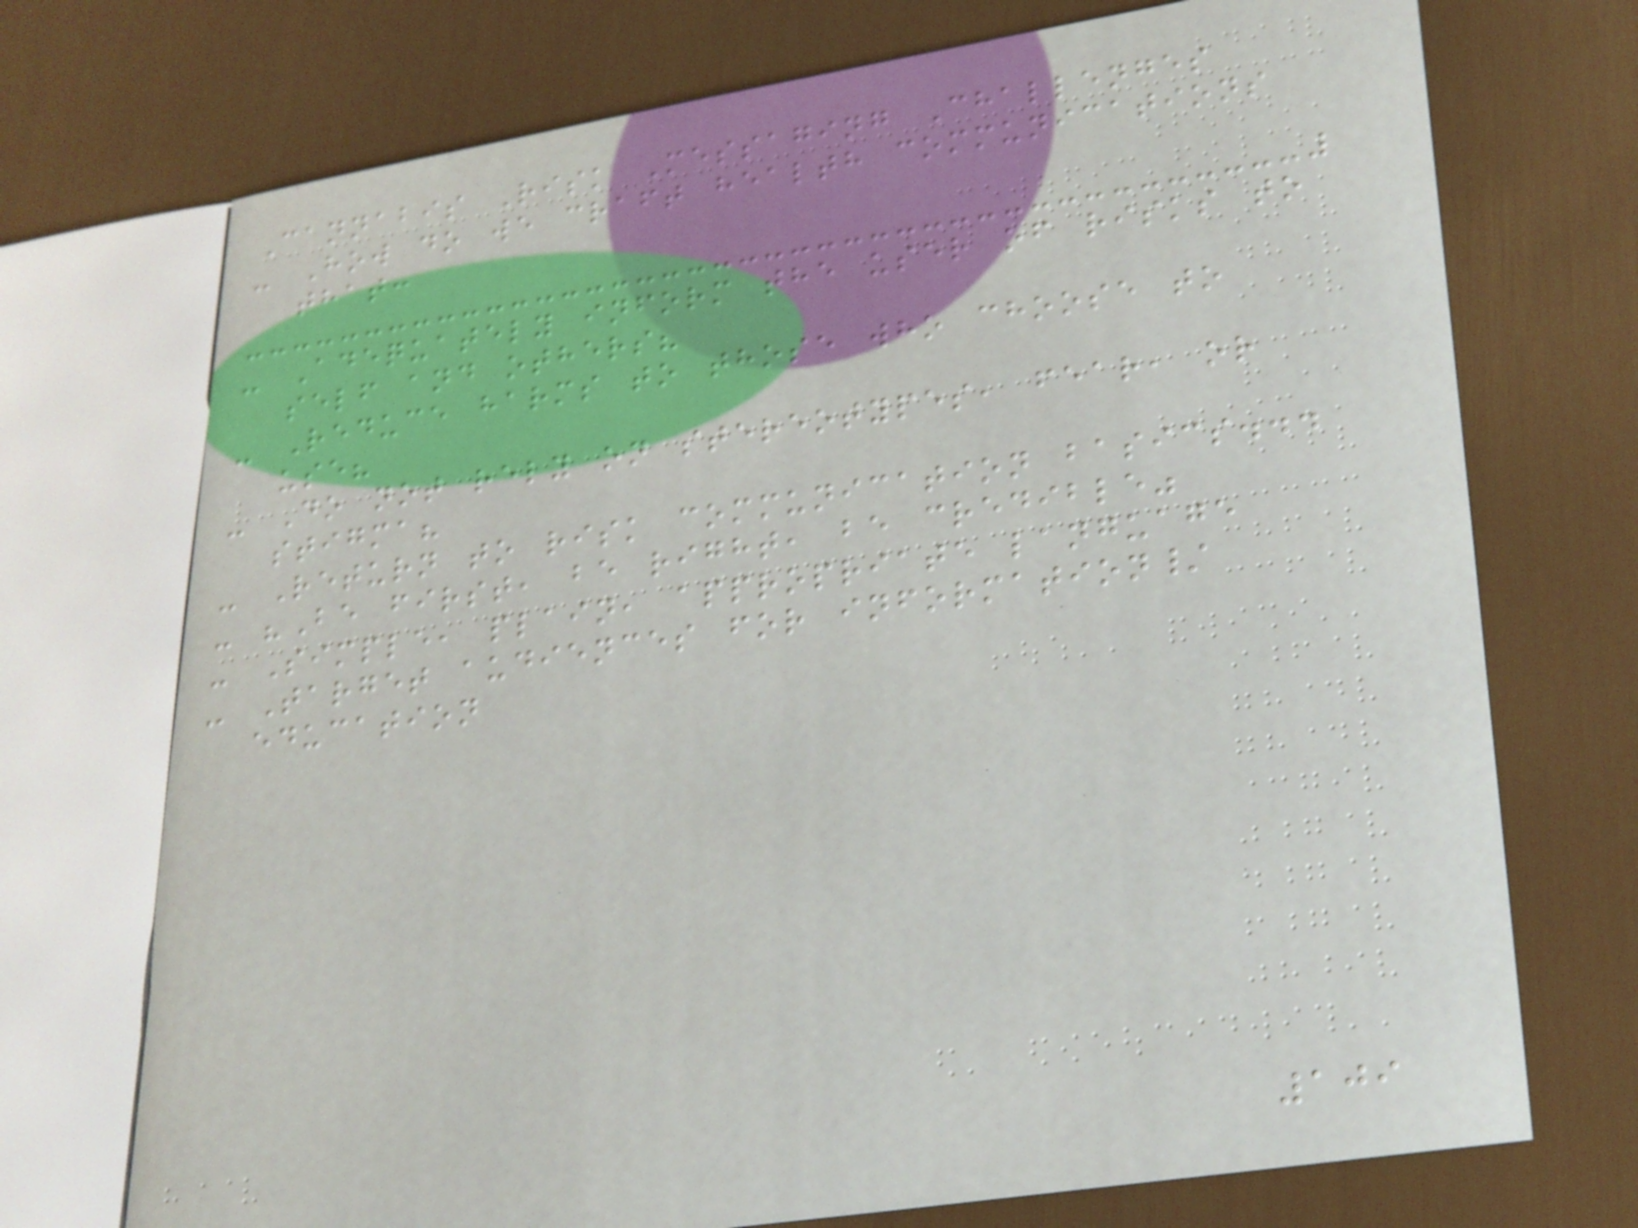Cannabis Risk Messaging Challenges
- How do we craft health communications
that:
- Adequately inform the user of risks to
self and others?
- Reduce harms to those who choose to
use?
- Do not rely on stereotypes, fear, or
stigma?
- Return to risk communication basics...
- "Be first, be right, be credible"
- Simple, plain, appropriate language
- Target audiences for information/
education
109
